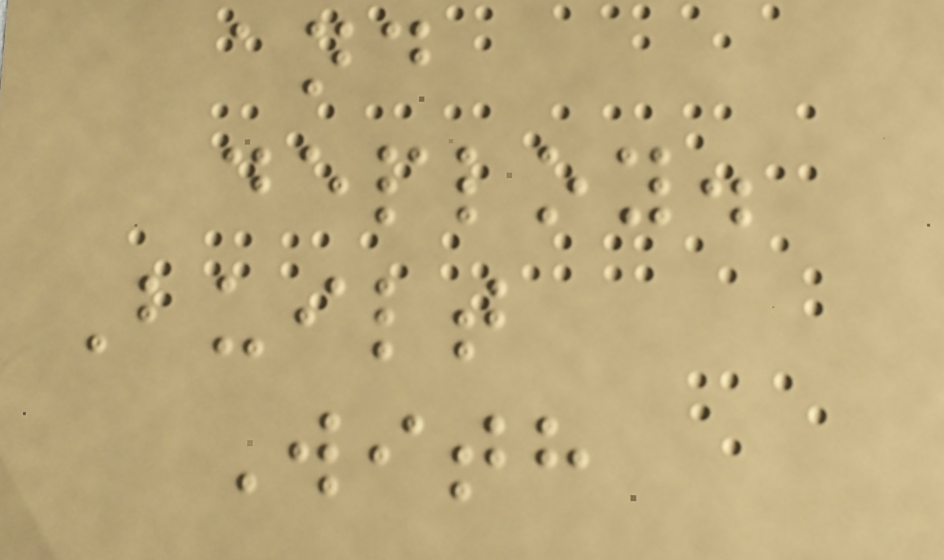and
deploy.
Built
With
